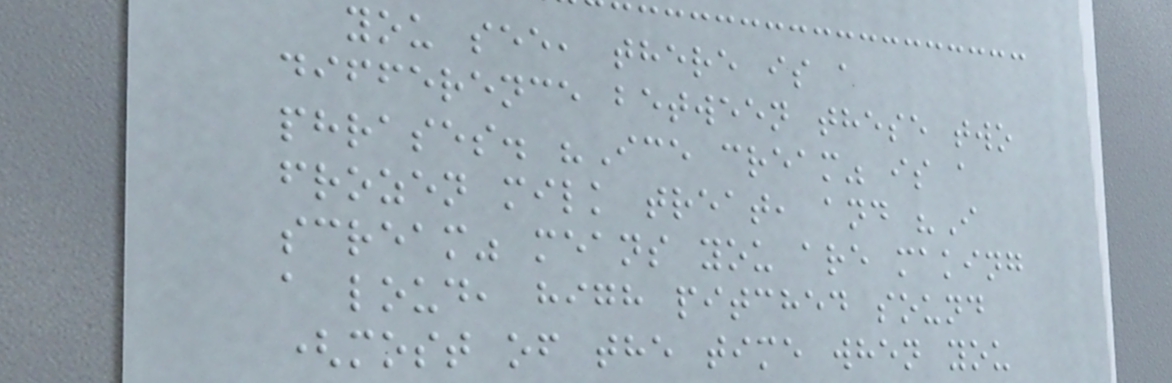you see, there is a
difference between these two
phrases. "Ice cream" is a
frozen milk treat, and "I
scream" means you are making
a loud, high pitched sound
(most of the time when you
